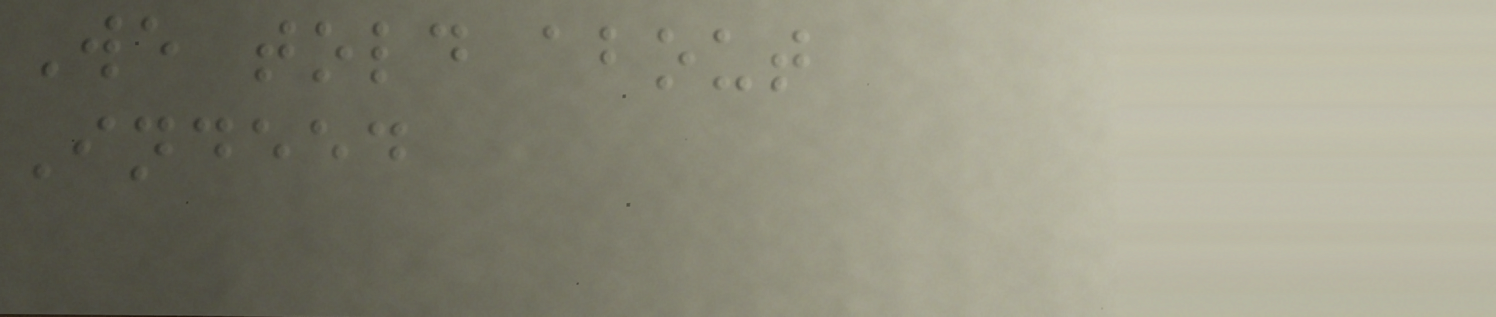We told about
Indeed
